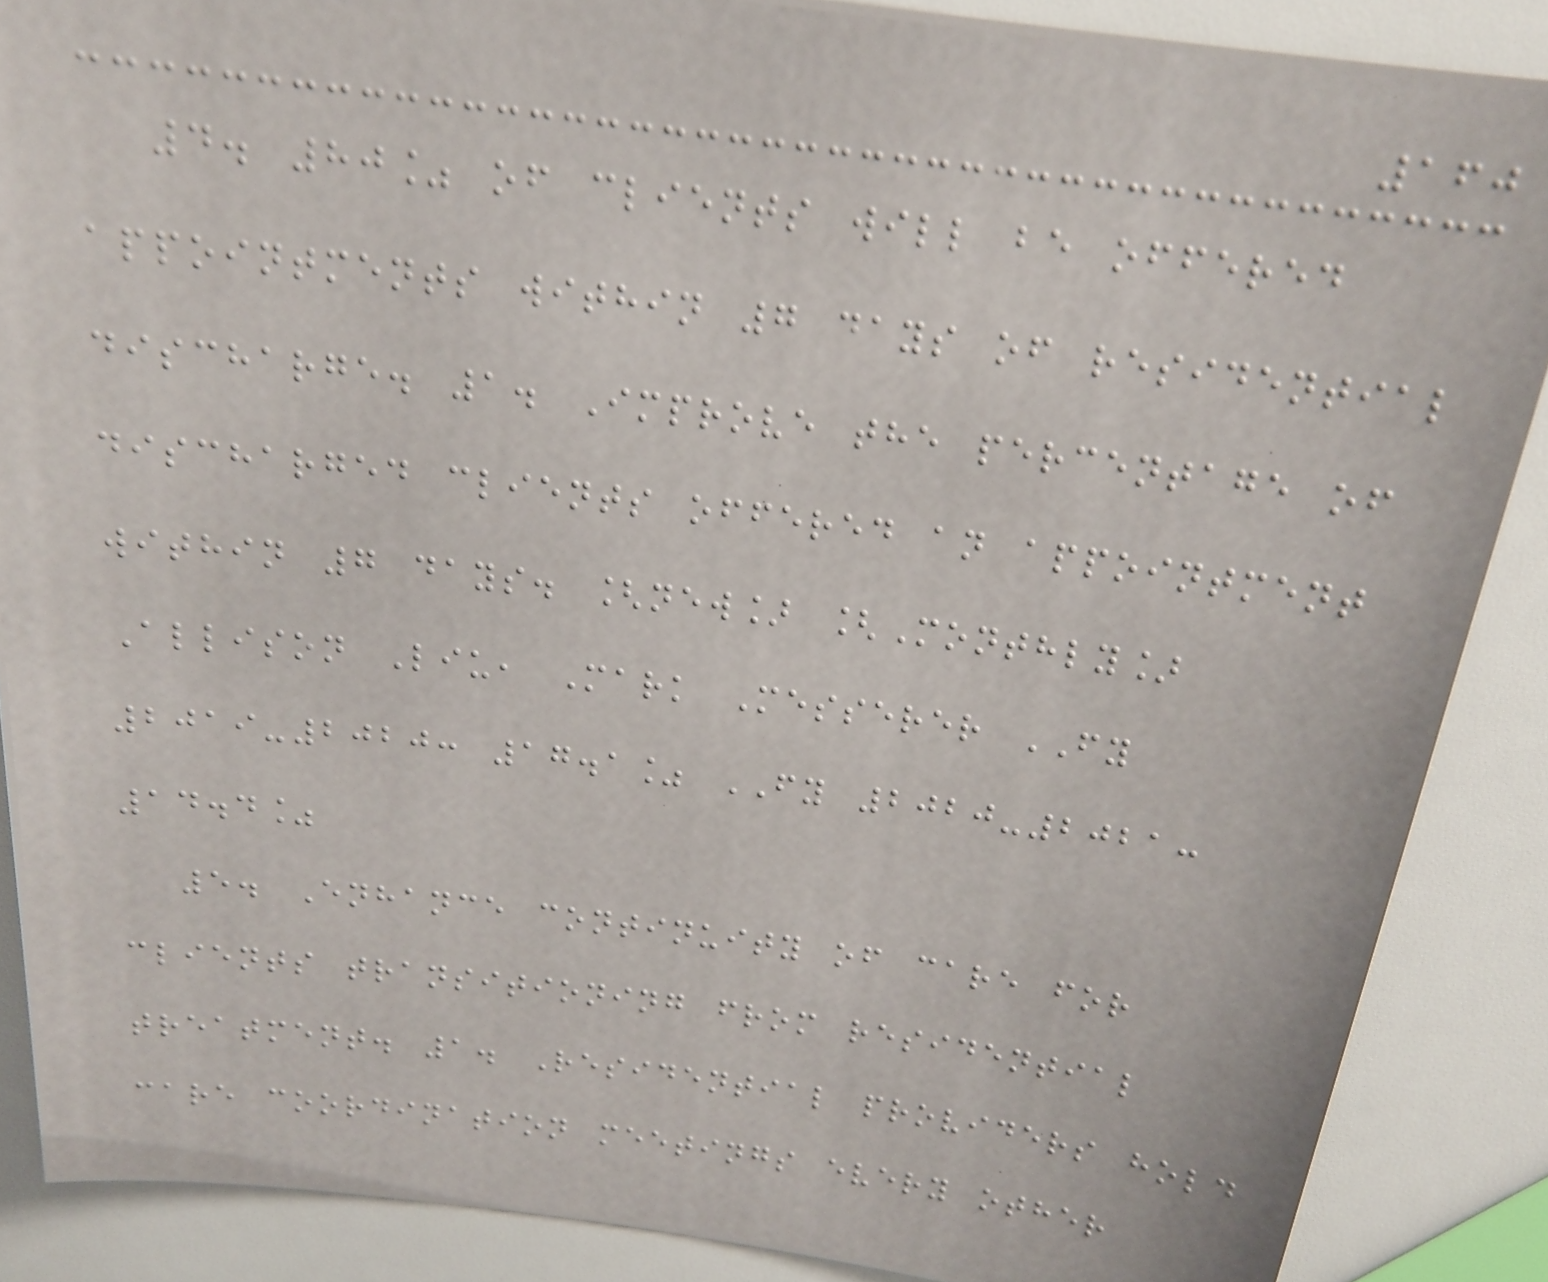160
4. 80% of clients will be offered
appointments within 7 days of residential
discharge. 1. Improve the percentage of
discharged clients offered an appointment
within 7 days. [new] [Monthly]
Allison Liu, Mark Messerer FY
2019-2020: 17.1% FY 2020-2021:
14.4%
5. Enhance continuity of care for
clients transitioning from residential
treatment. 1. Residential providers hold
care coordination meetings every other
